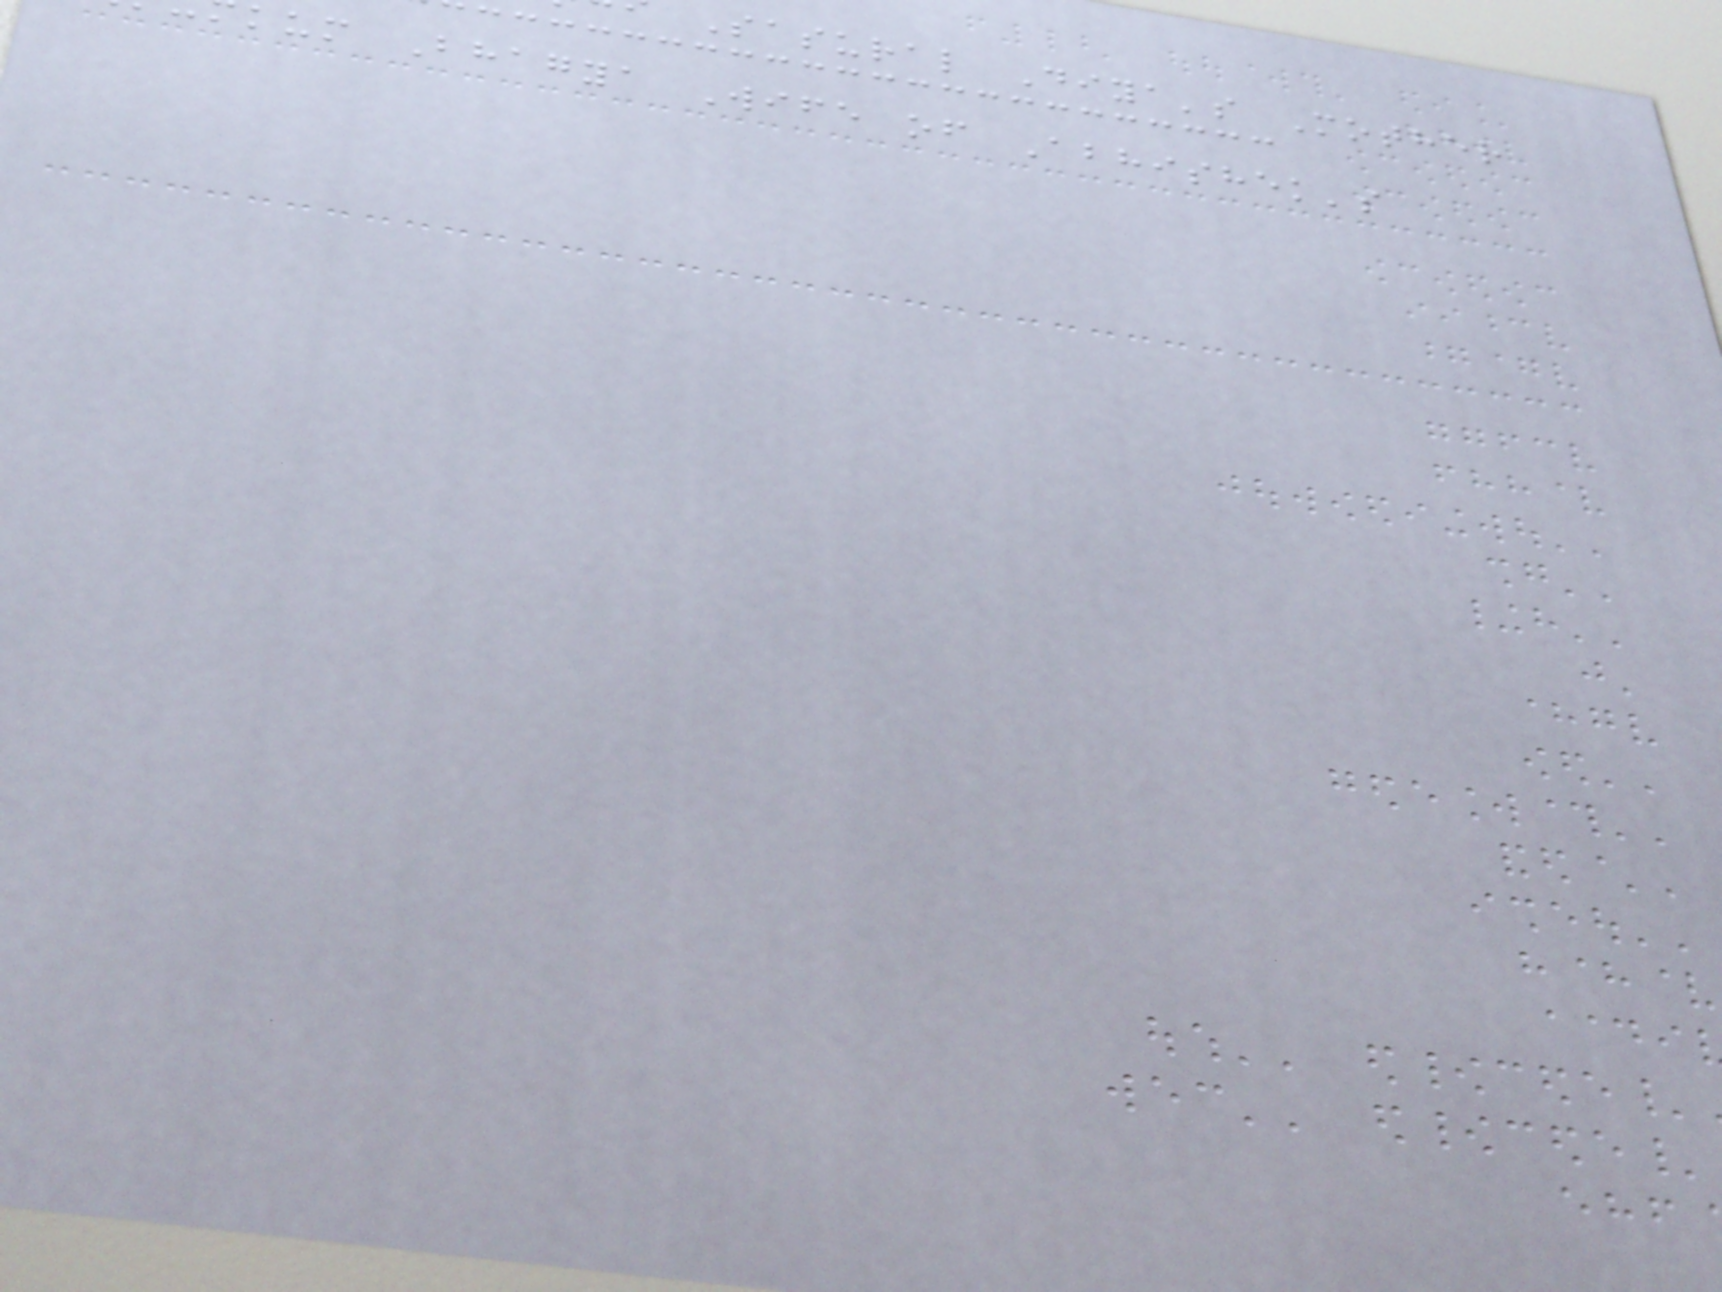Sasural Diya's Mother
kum Bhagya Wife of Abhishek's
